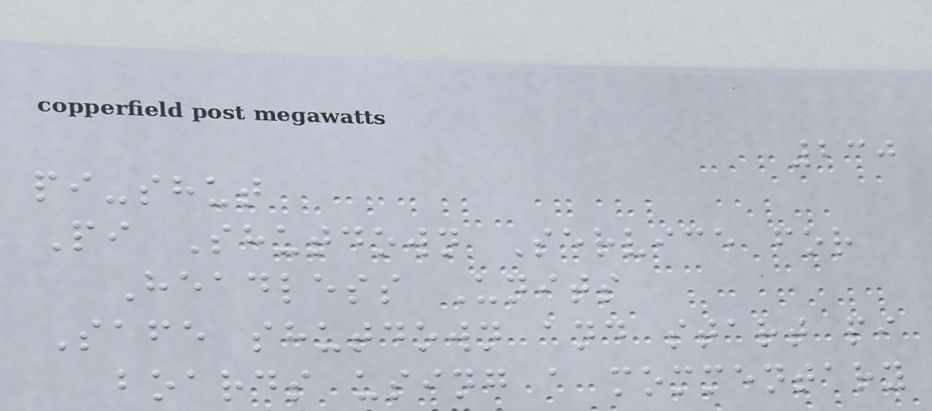230
pi-shut
Pi Shutdown Service for
Headless Units
Safe shutdown and start pi
boards using a mommentary
